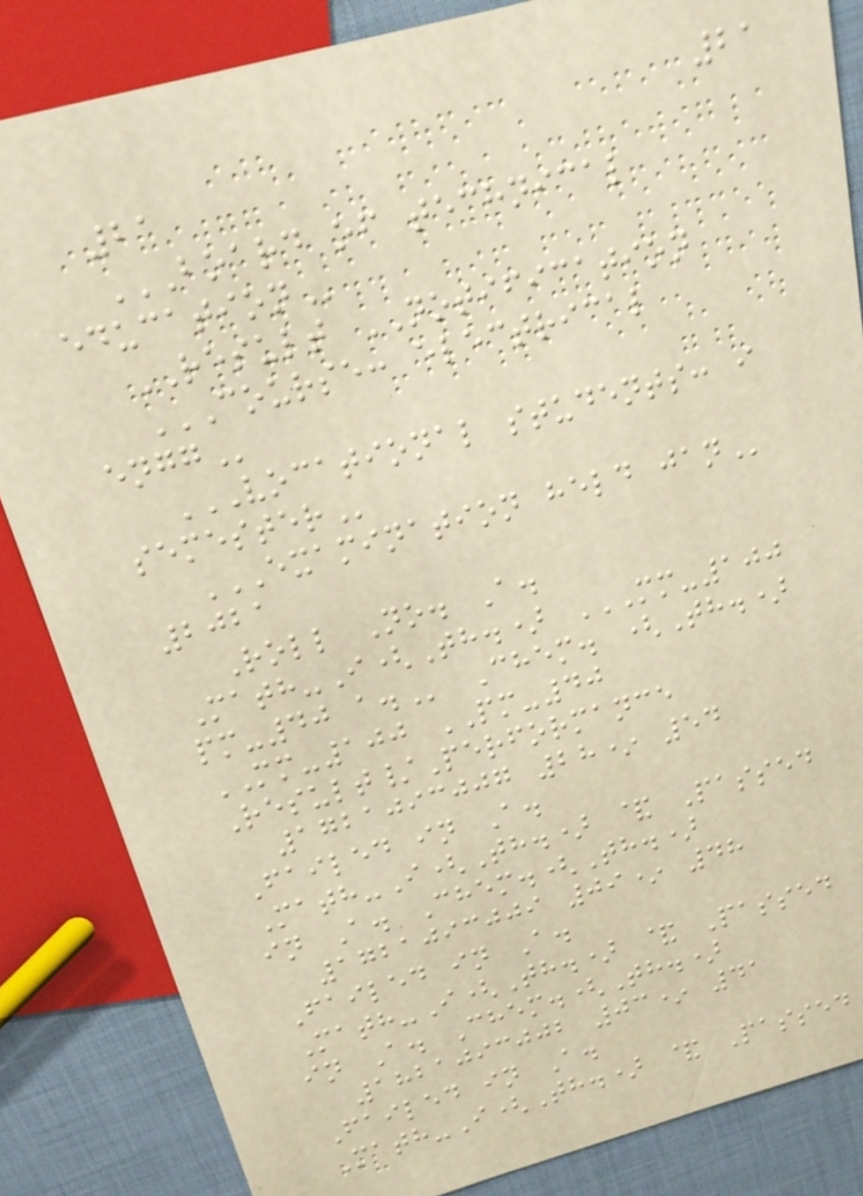21
21
BOARD OF TECHNICAL
EDUCATION
RESULT NOTIFICATION
COURSE: ELECTRICAL
ENGG
VOCATIONAL STUDENTS: I
SEMESTER
EXAMINATION HELD JAN
2021
Roll No. A.
Math-I(Th.) MM-100
PM-40 A. Chem. (Th.)
MM-100 PM-40
Result/Performance
1721093007 28* 54
Failed in A.
Math-I(Th.) & Passed
in A. Chem.(Th.)
1721093009 09* 48
Failed in A.
Math-I(Th.) & Passed
in A. Chem.(Th.)
1821093002 03* 41
Failed in A.
Math-I(Th.) & Passed
